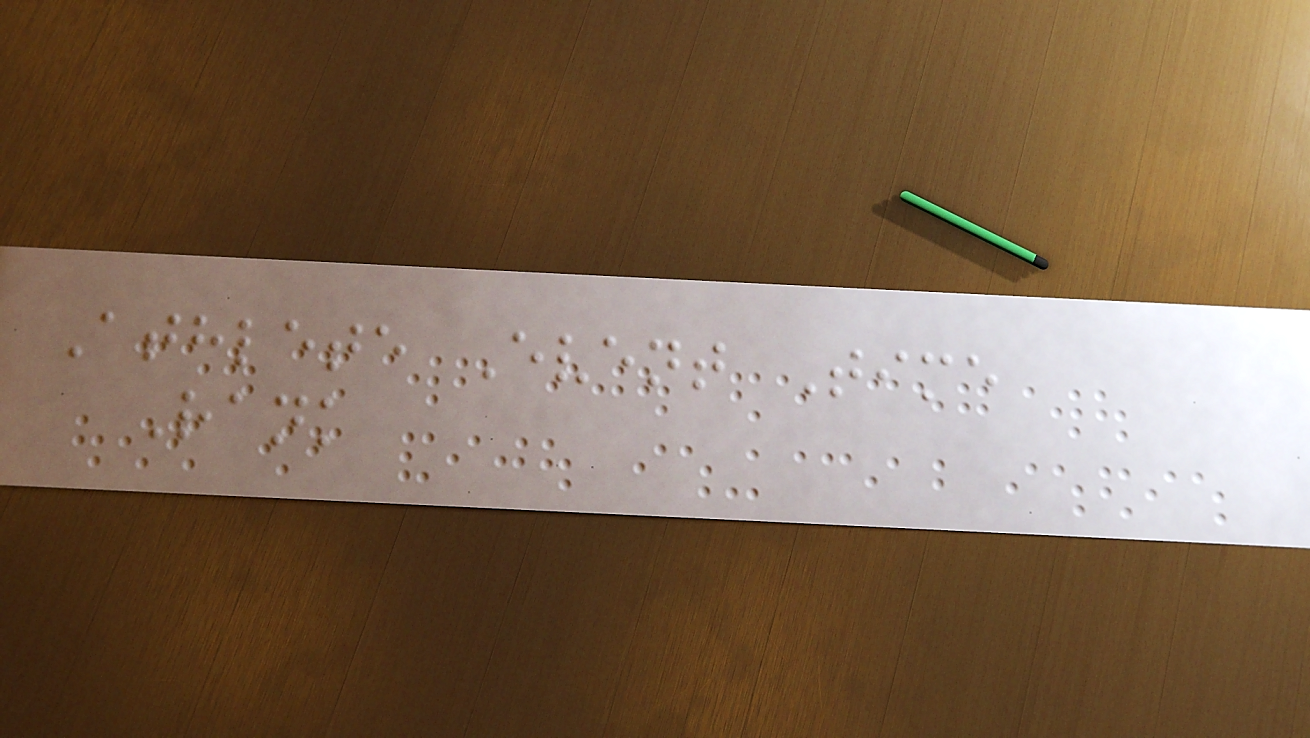Athlete Event Time
Rank
